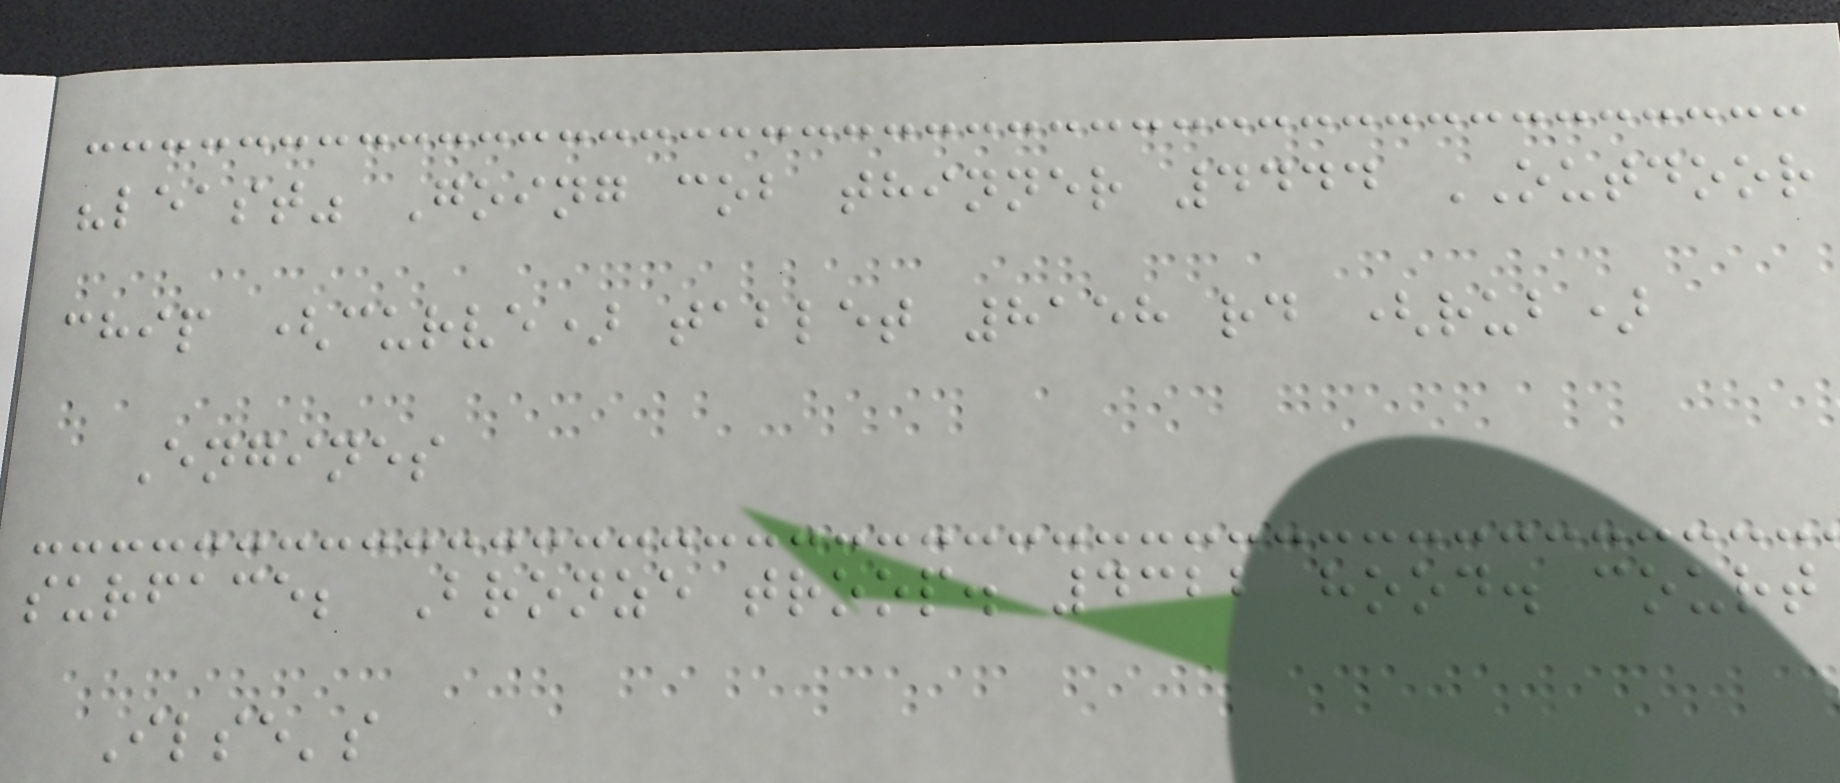"least" Going cob thinner 4444 OUTDOOR
chip (curve) tablet 8158 rd (rub)
Engines
surface; Bronze troop. 4322 hood. court
Ilse's
